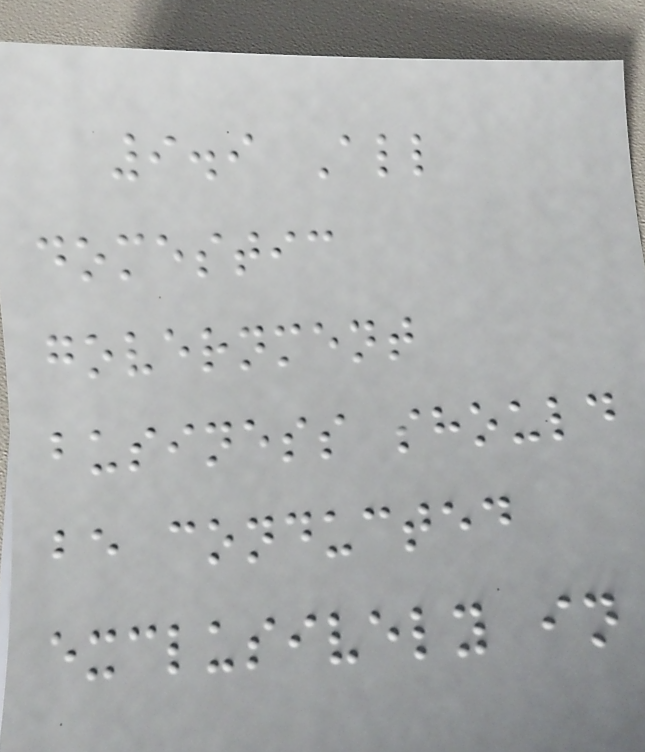9.9 All
domestic
government
business should
be conducted
exclusively in
